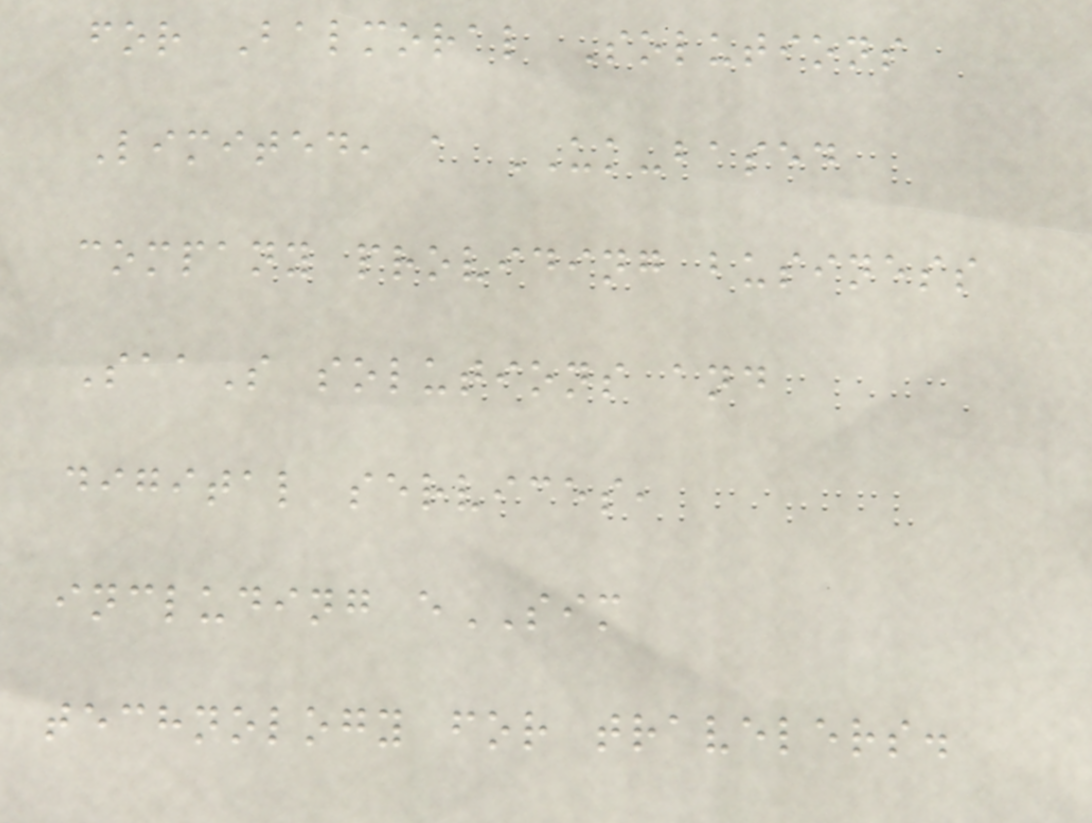for Balmoral Solutions
Limited, a UK-based
company providing business
SaaS solutions and
digital services,
including eSIM
technology for travelers.
